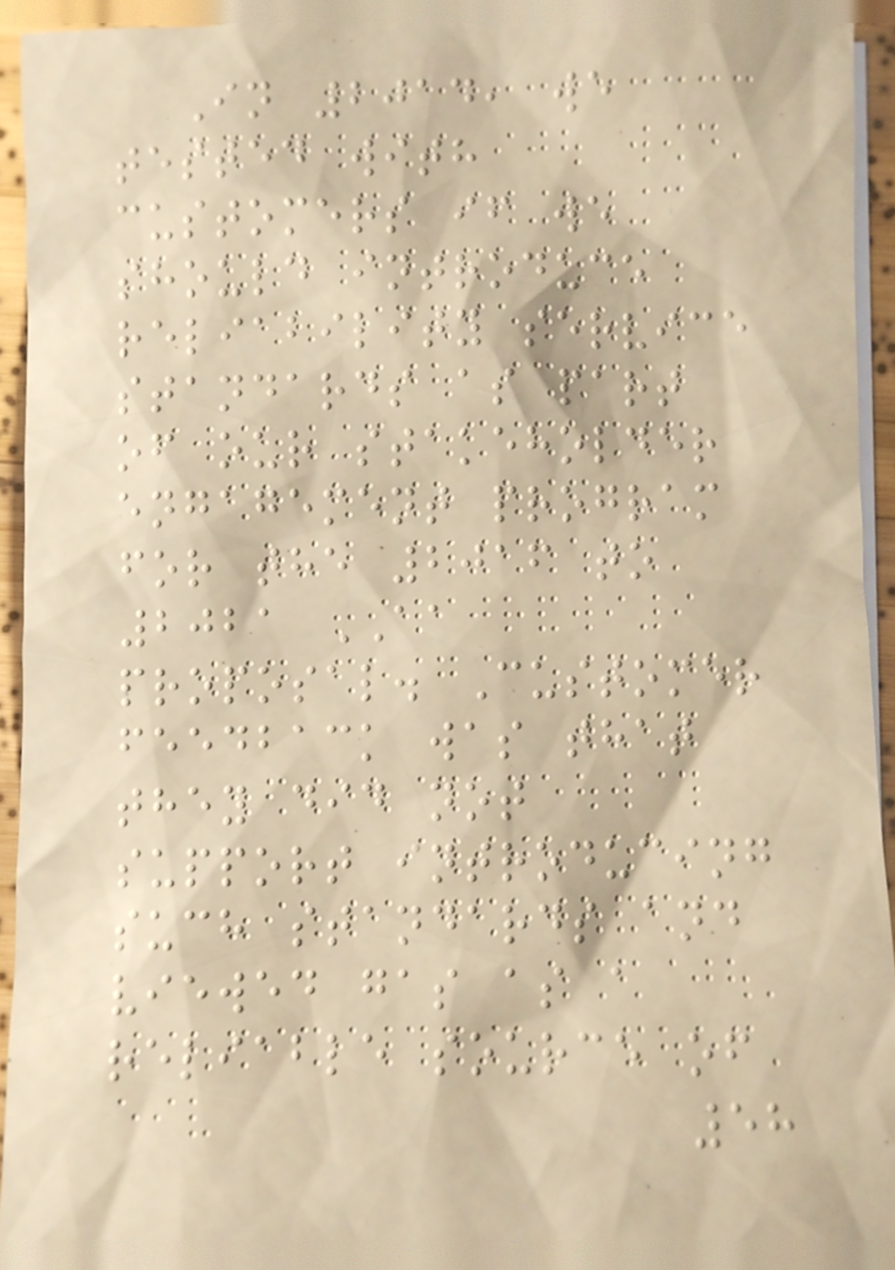In 2014, we
tested with
customers if we
should introduce
reliability service
standards as part
of our stakeholder
engagement program
for the 2016 to
2021 AA
proposal. Customer
feedback was that
they did not
support introducing
such standards and
viewed gas as a
reliable source of
58
